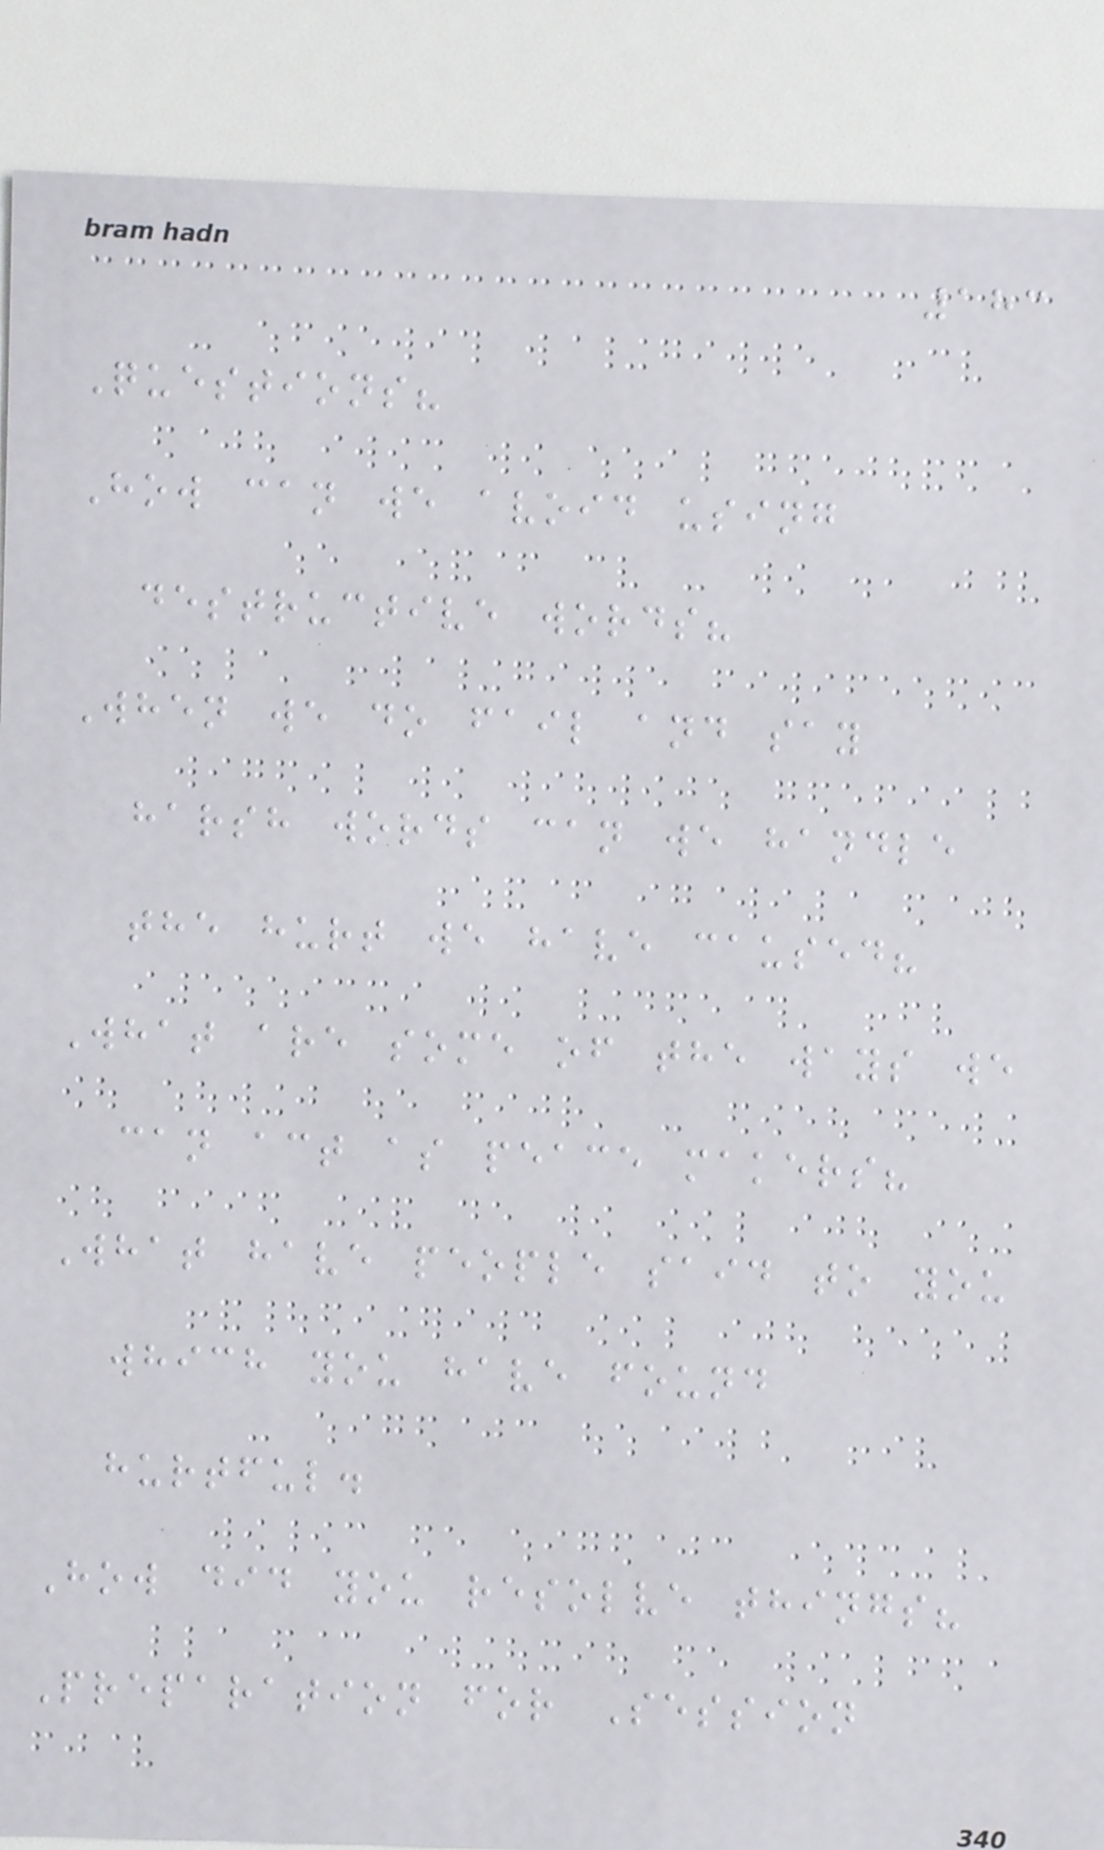183
Questions?
How can we avoid using
destructive words?
When we do fail and say
harsh words can we handle
the hurt we have caused?
What are some of the ways we
can act as peace makers?
What have people said to you
which you have found
hurtful.
How did you resolve things?
Preparation for Session
